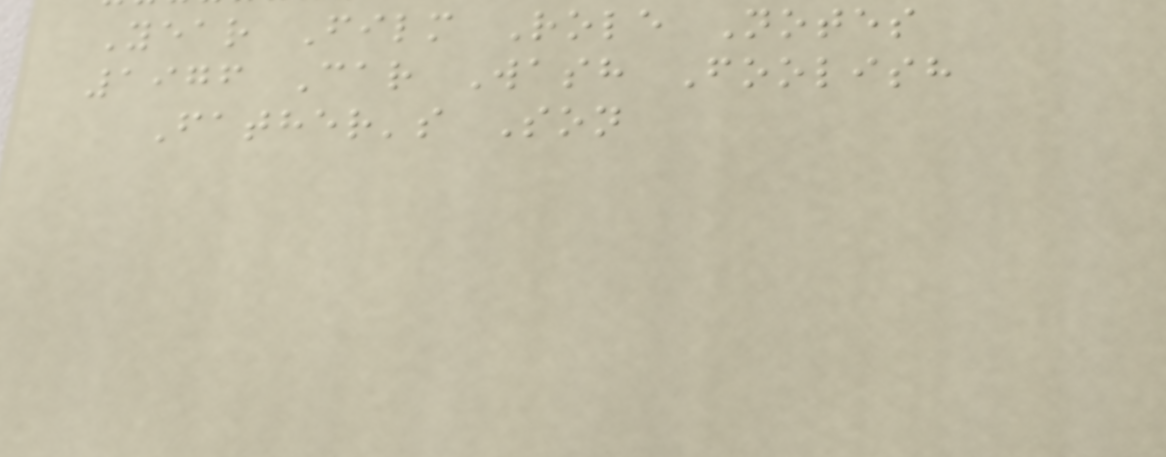Year Film Role Notes
1976 Car Wash Foolish
Father's Son
